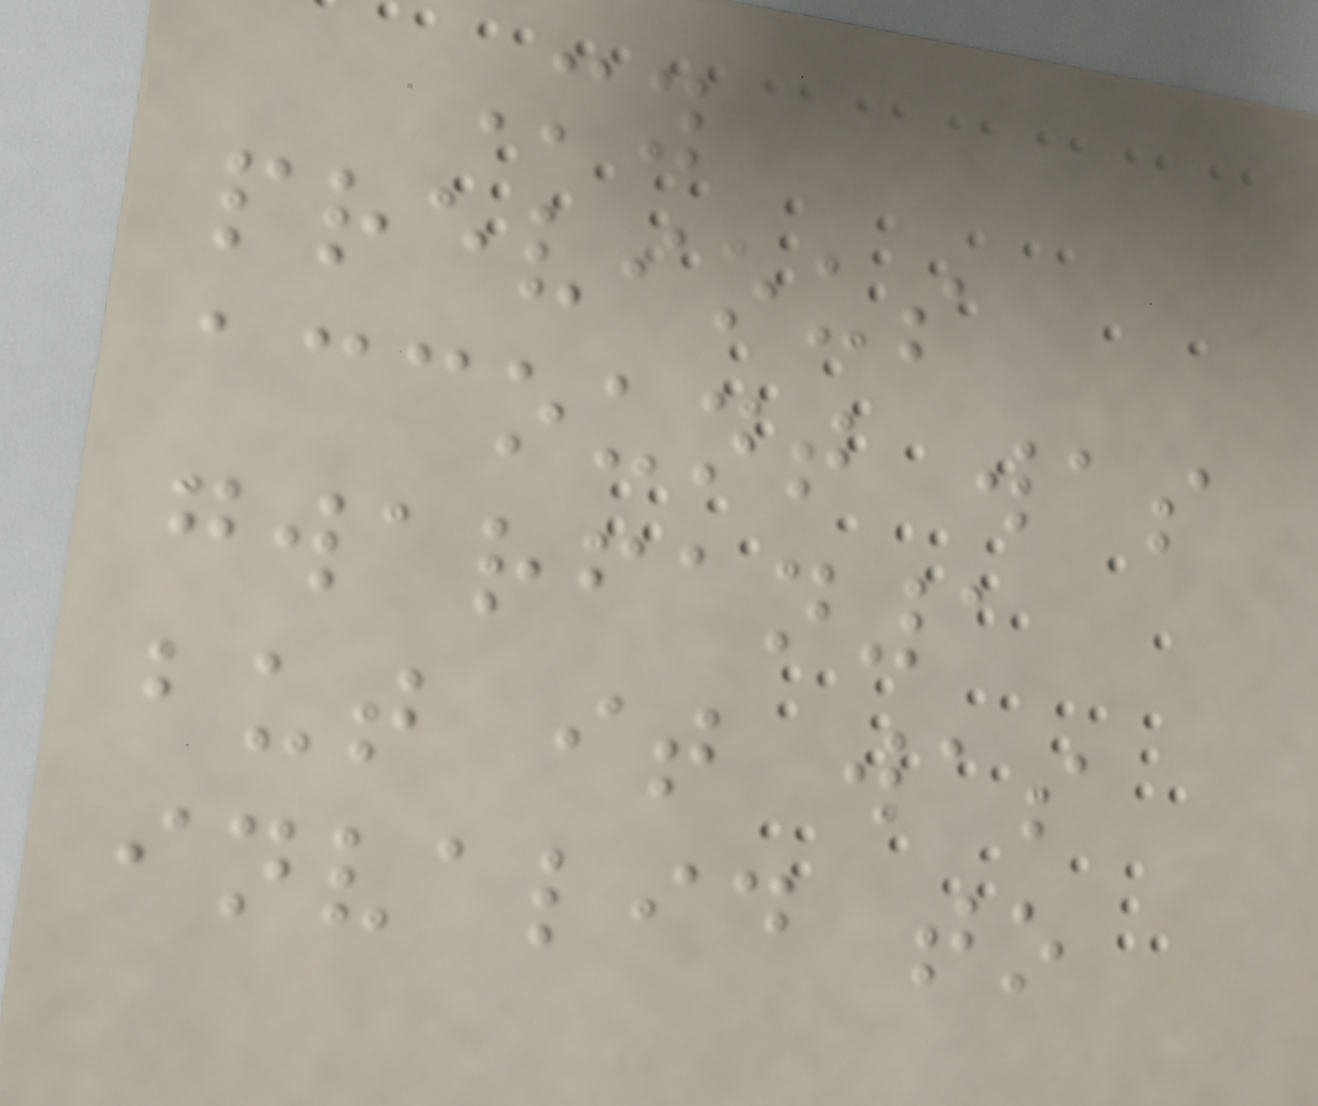My
previous
account was
gwarfan1
but it was
invalid to
